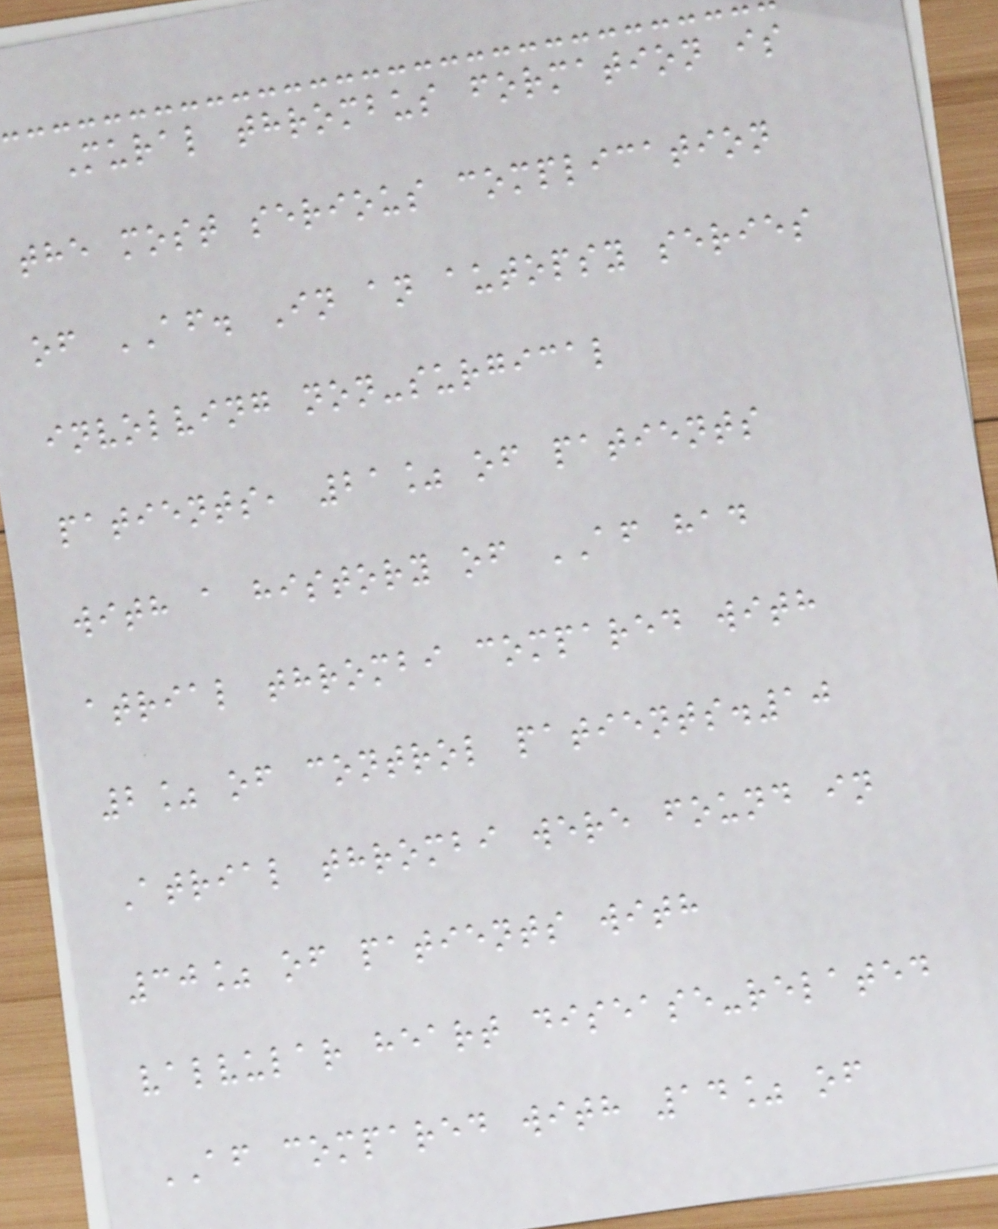Mural thrombus formation is
the most serious complication
of AF. In an autopsy series
involving non-surgical
patients, 21% of patients
with a history of AF had
atrial thrombi compared with
2% of control patients.10
Atrial thrombi were found in
30% of patients with
valvular heart disease-related
AF compared with 14% of
